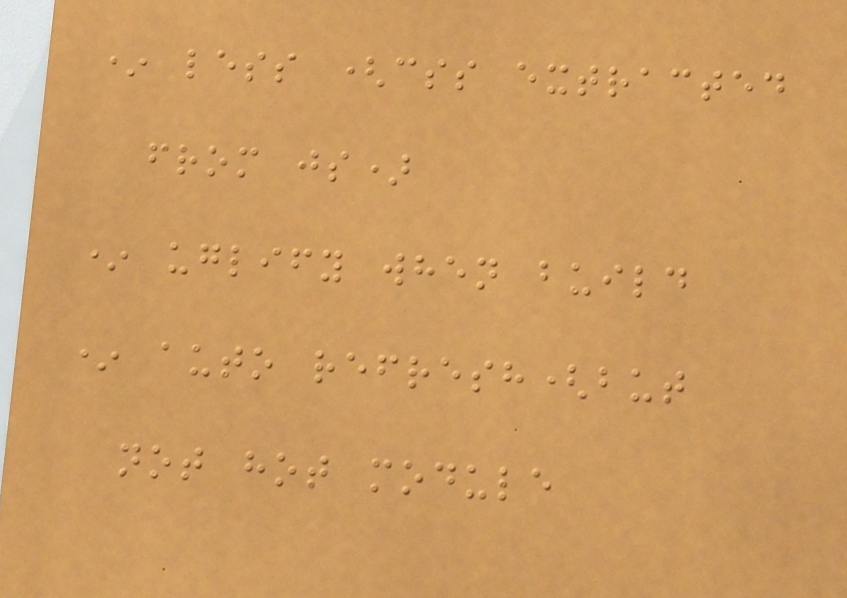* less (css extracted
from js)
* uglify when build
* auto refresh(but
not hot module
